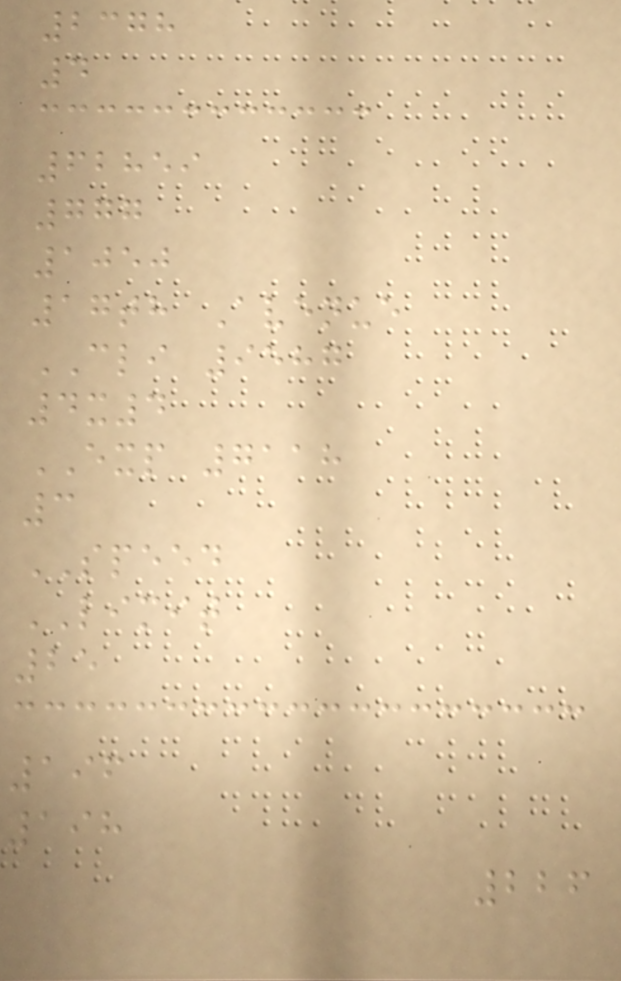2378
4
62859
777
1050
17th Avenue
CLI 9587
4x4
EXP 7118
3
SPEED
LIMIT
25
196
198
226
